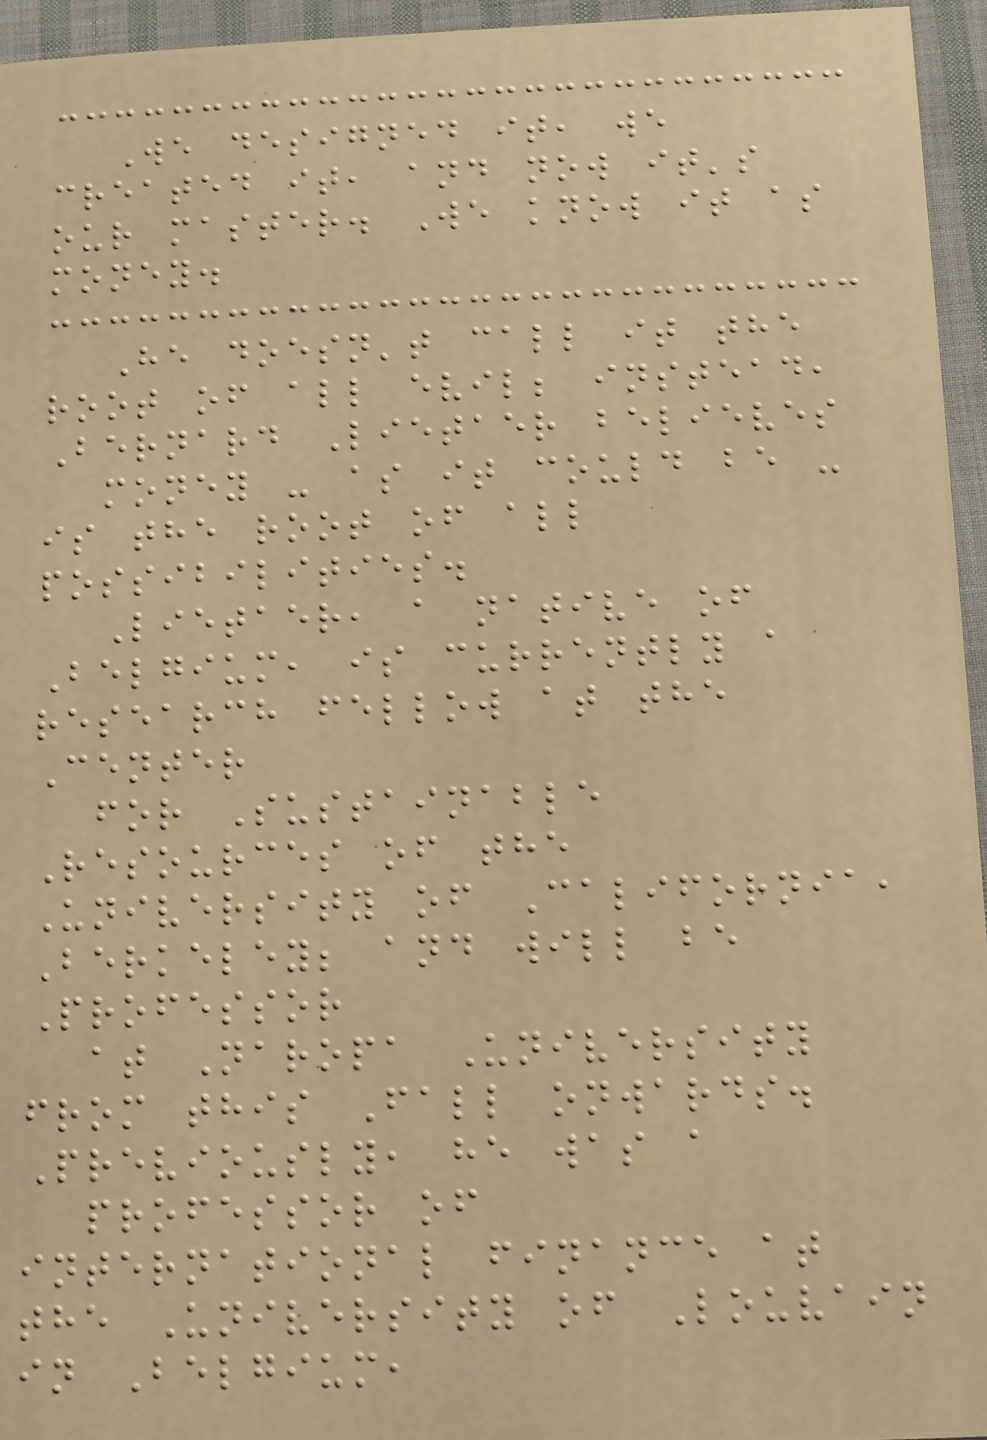We designed it, we
created it, and now it's
our master. We know it as
money.
He doesn't call it the
root of all evil; instead,
Bernard Lietaer believes
money - as it could be -
is the root of all
possibilities.
Lietaer, a native of
Belgium, is currently a
research fellow at the
Center
for Sustainable
Resources of the
University of California,
Berkeley; and will be
Professor
at Naropa University
from this Fall onwards.
Previously, he was a
professor of
international finance at
the University of Louvain
in Belgium,
